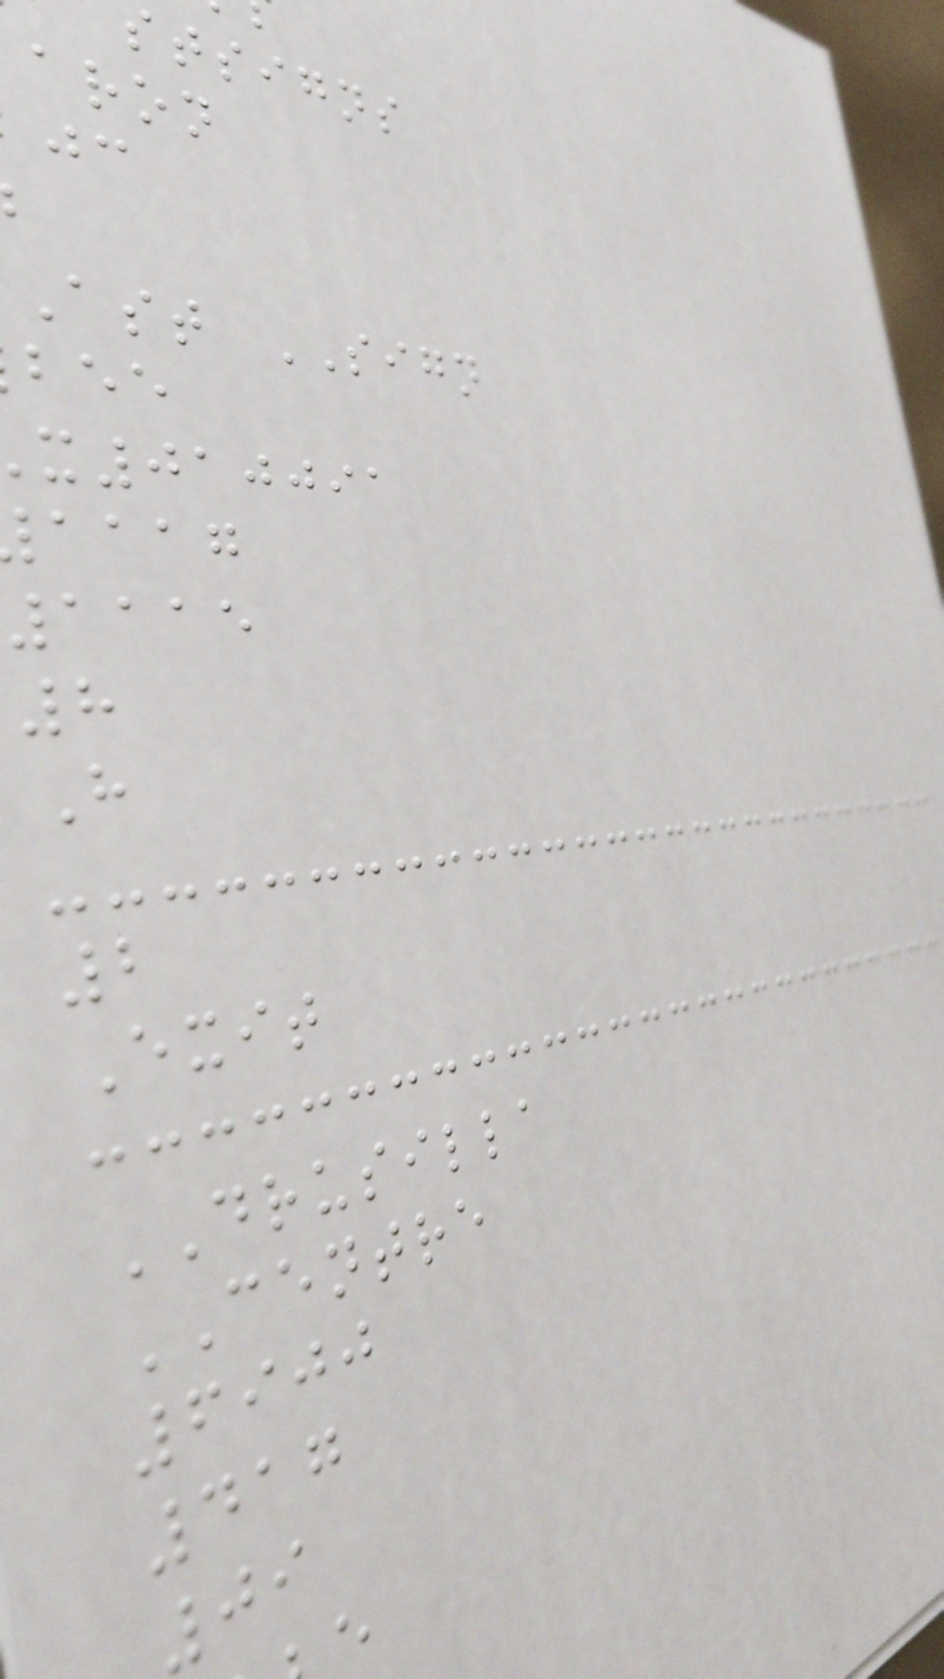stsigns
aron
ast SIGN
x010091
aaag
1115
8
H
2
Exit
DRUSILLA
CENTRE
6900
417
09
